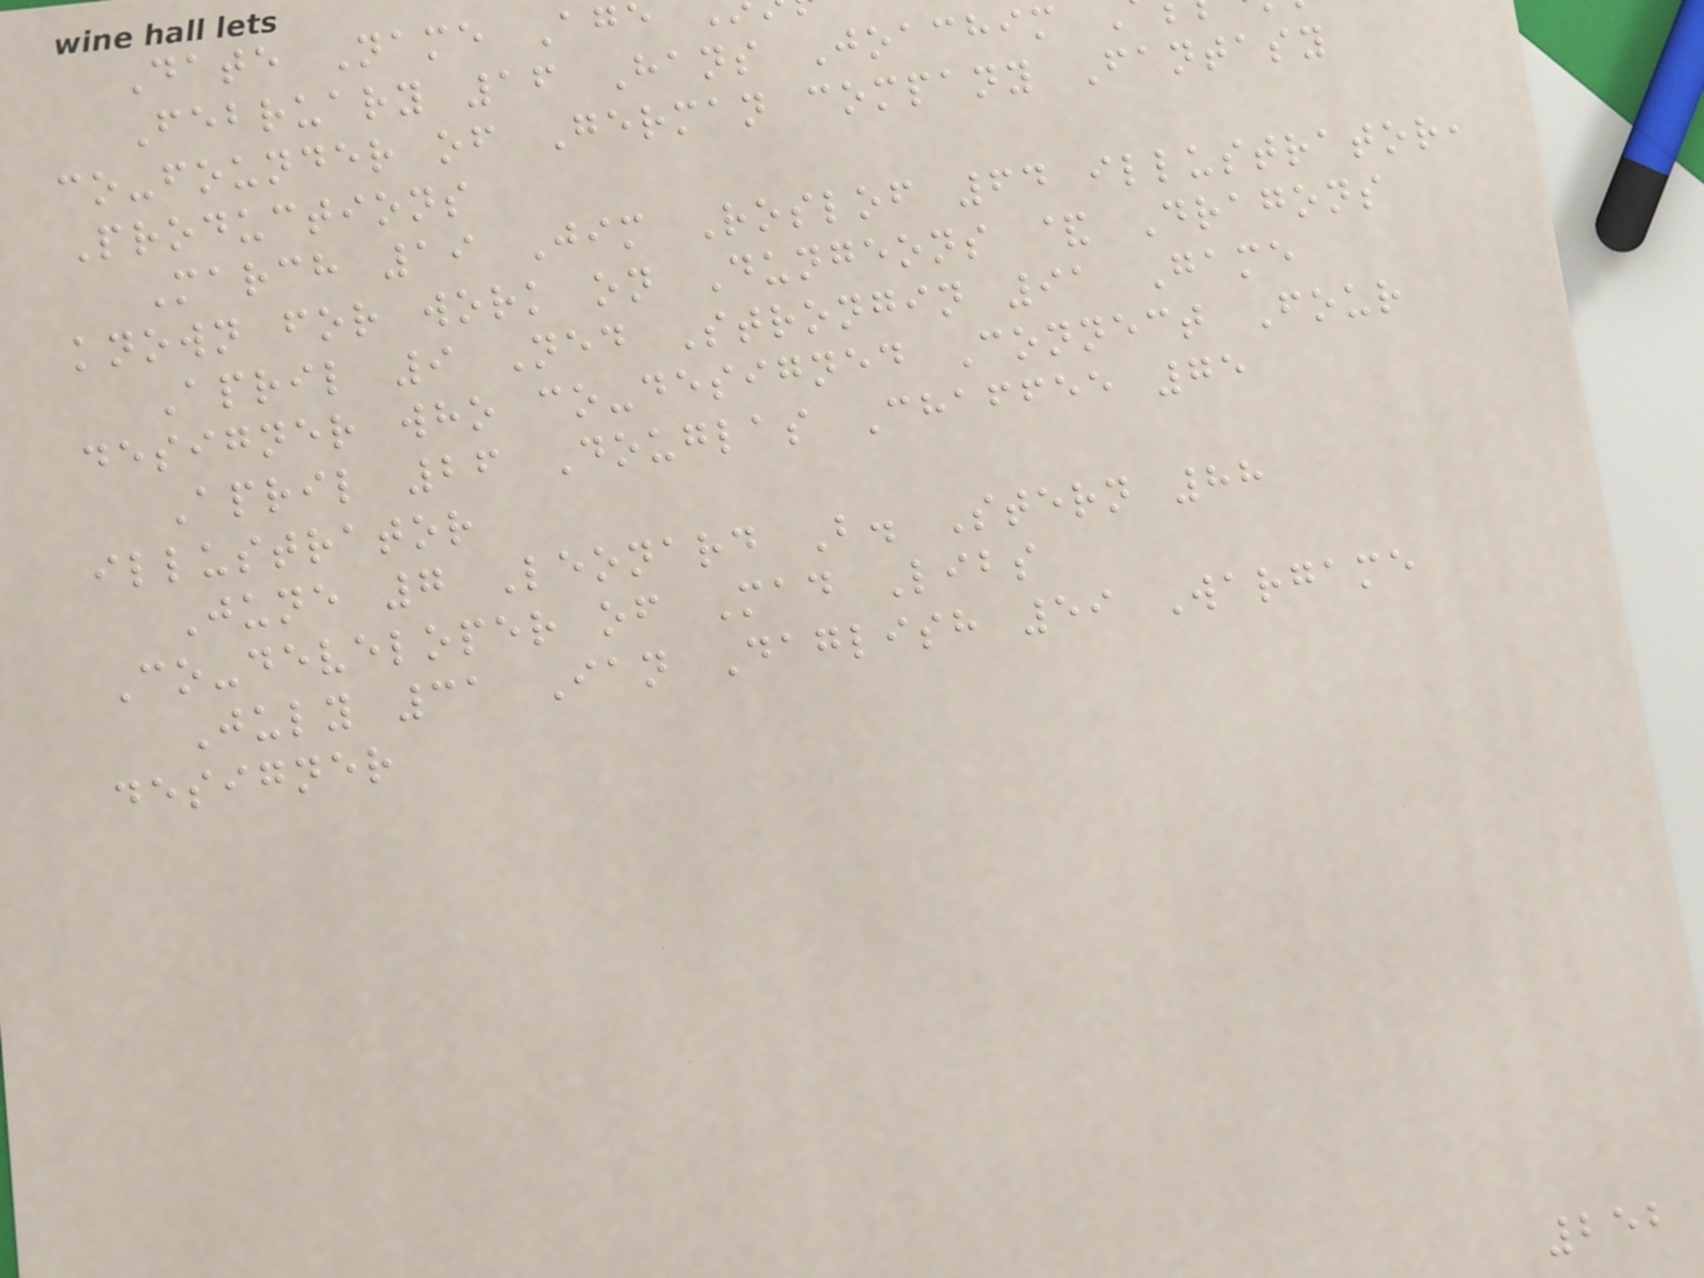Date Name Age
February 16 Hans Joachim
co-founder of German company Fantasy
Productions
March 19 Jim Roslof 64 illustrator,
known for work on Dungeons & Dragons
April 9 Ned Strongin 91 Game
designer who co-designed Connect Four
April 26 Douglas Chaffee 75
illustrator
June 7 Leonard B. Stern 88
Co-developer of Mad Libs
July 31 Ian Daglish 59 Wargame
designer
252
